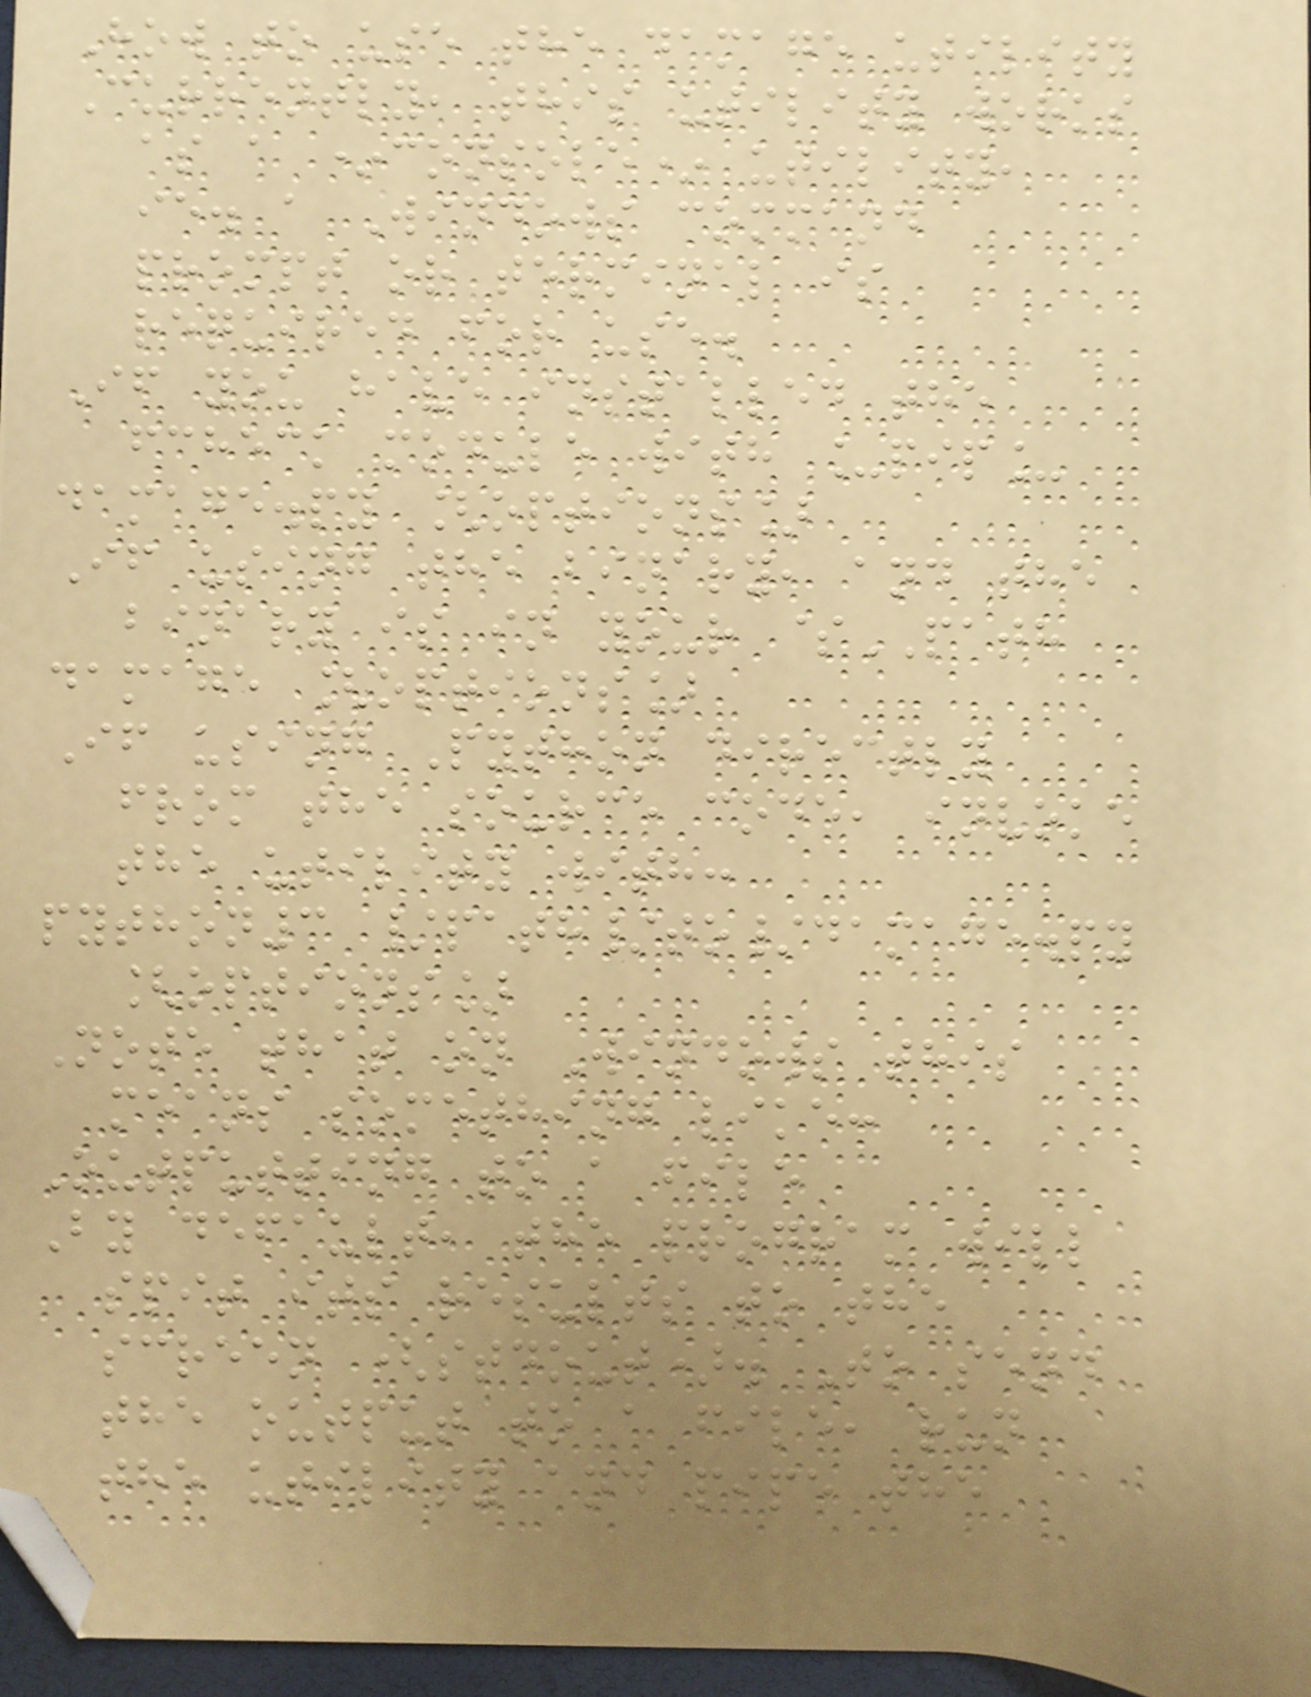How to use the damage utility
Currently, this utility works
as a *console* utility,
ie. a Windows command
prompt or terminal is
required for use.
If you have installed the
fcheck module with _pip_
damage.py [options]
If using the binary, and the
binary is in your $PATH
damage [options]
If using Python directly
from the source code, invoke
the utility with:
python3 /path/to/damage.py
[options]
Note that on Windows this
means something like:
Outputting to a file
By default, the program will
spit its results to the
screen (stdout). To send
the output to a file, run
the utility and pipe the
